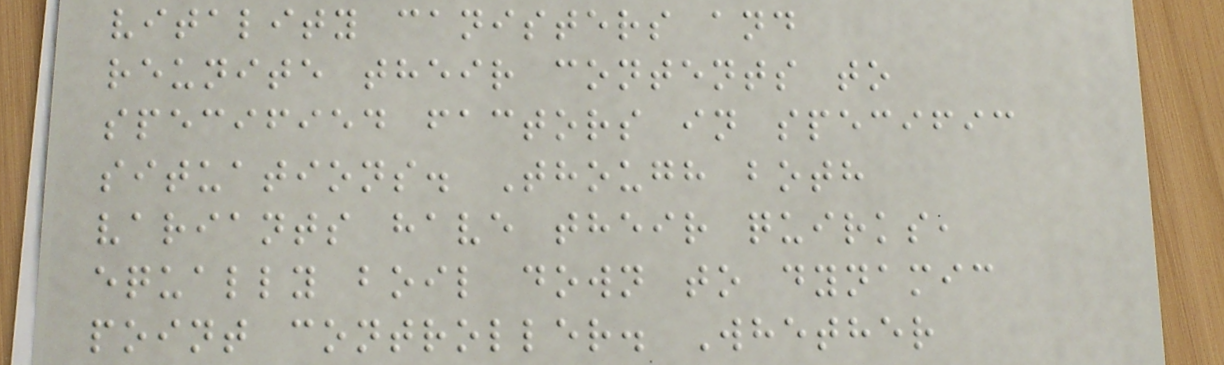vitality canisters and
reunite their contents to
specified factors in specific
situations. Though both
variants have their quirks,
equally boil down to dynamic
point controller. Whether
